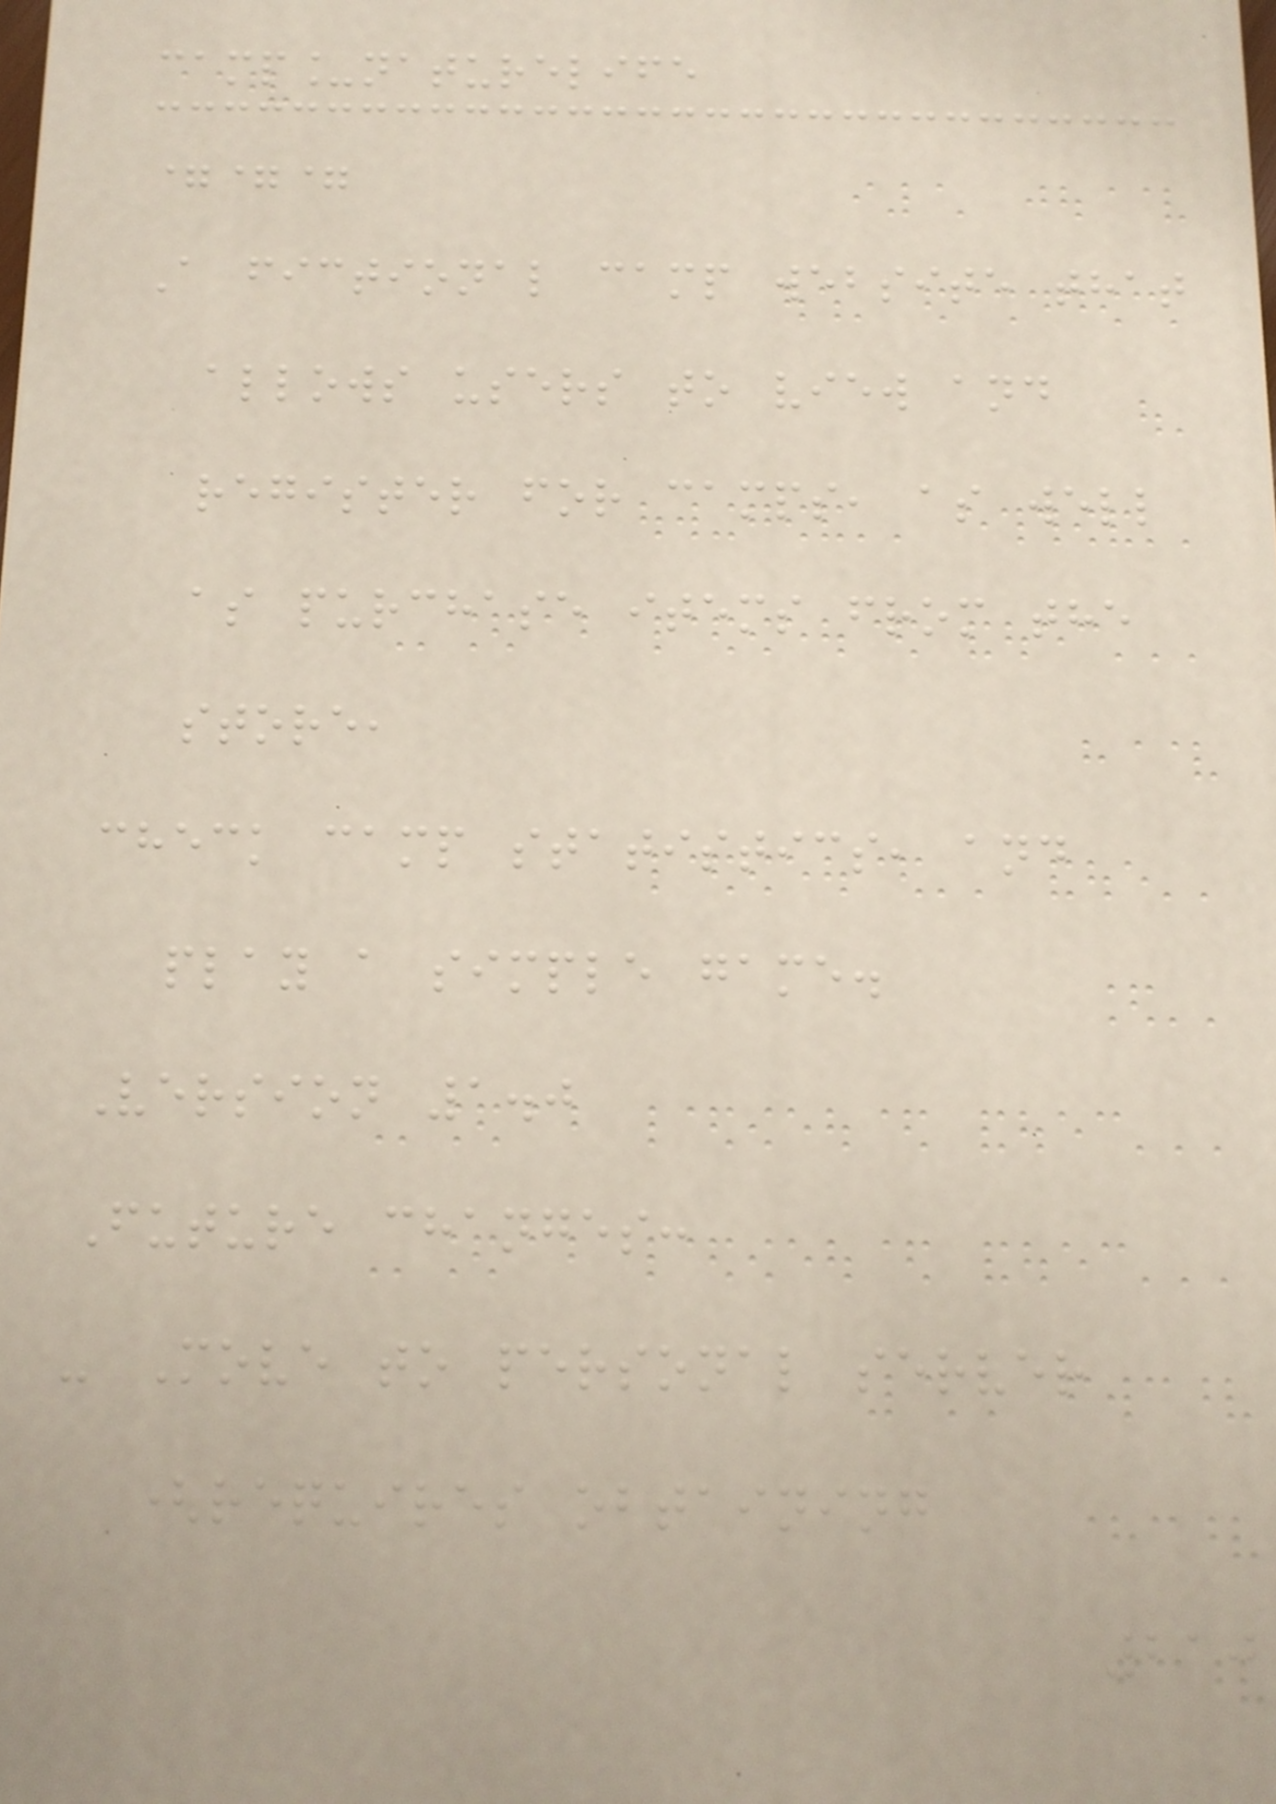camp_naturelife
===
A fictional camp website that
allows users to view and
register for camps, as well
as purchase items from the
store,
check camp statistics, and
play a simple game.
Version 1.0
Future changes:
- Move to personal server
(requires obtaining
210
